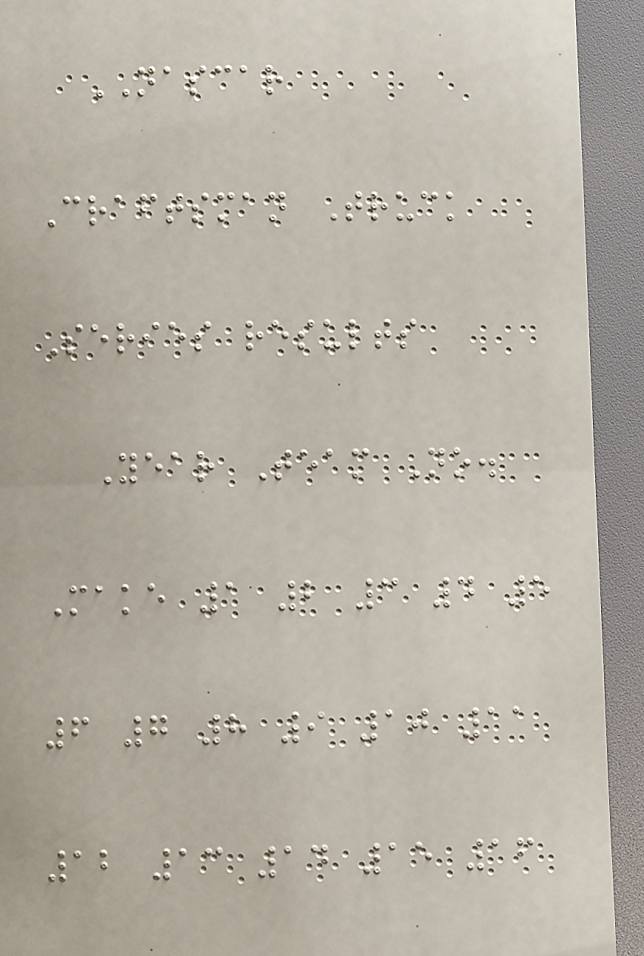NASCAR
Craftsman Truck
Series results
Year Team No.
Make 1 2 3 4 5
6 7 8 9 10 11
12 13 14 15 16
